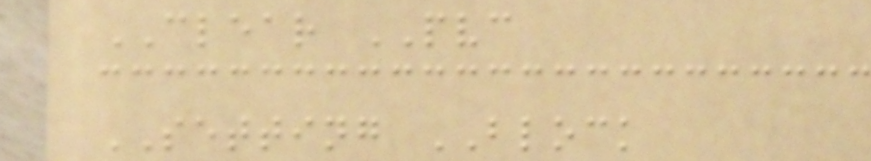CLEAR PVC
SETTING BLOCK
